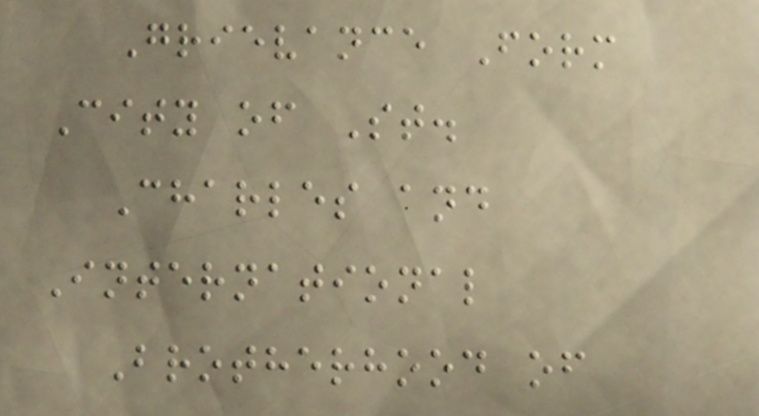Grievance Form
City of St.
Charles and
International
Brotherhood of
